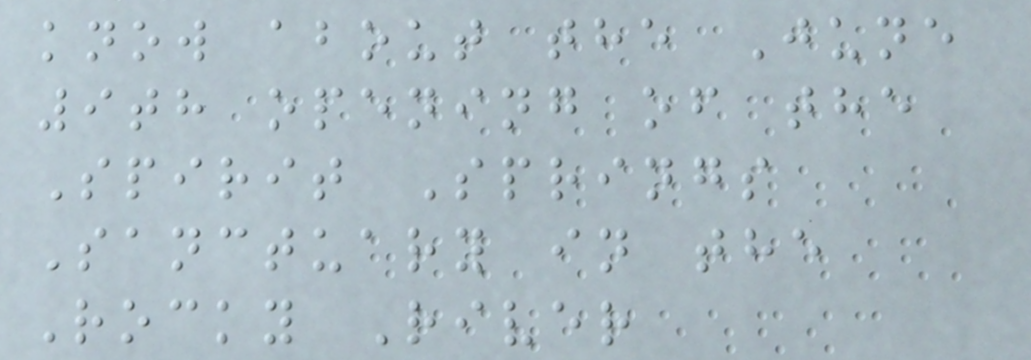know about the June
9th opening of the
Spirit Springs
Sanctuary in the
Rocky River
